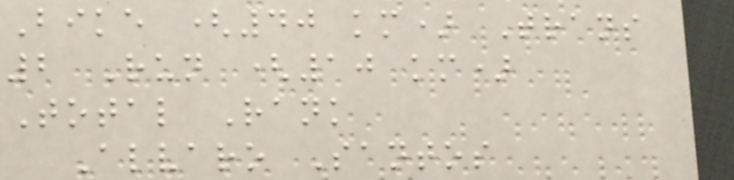Bike (40 km) Trans
2 Run (10 km)
Total Rank
Alvaro Santos
